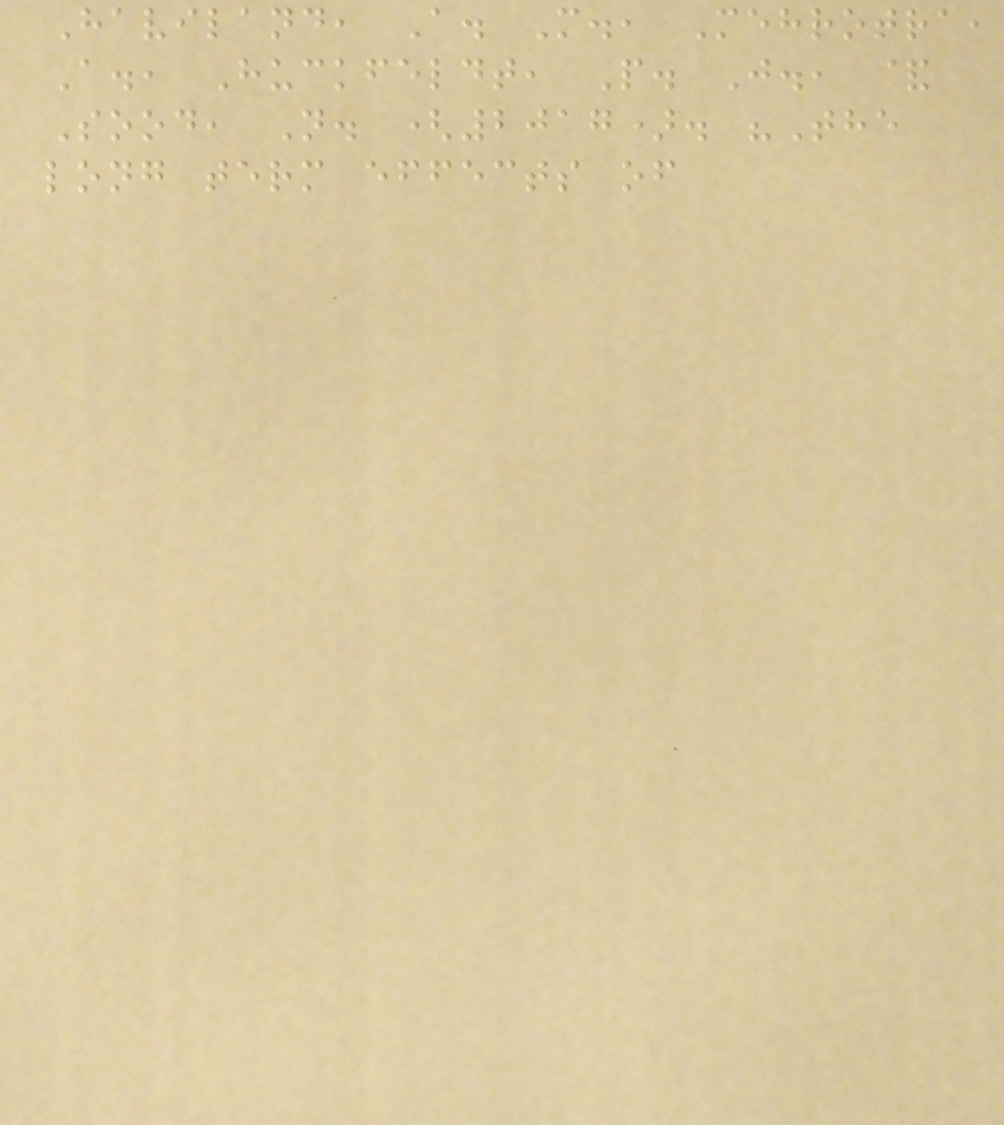Haviland, A. M., Mehrotra,
A., Huckfeldt, P. J., &
Sood, N. (2017). "The
long term effects of
